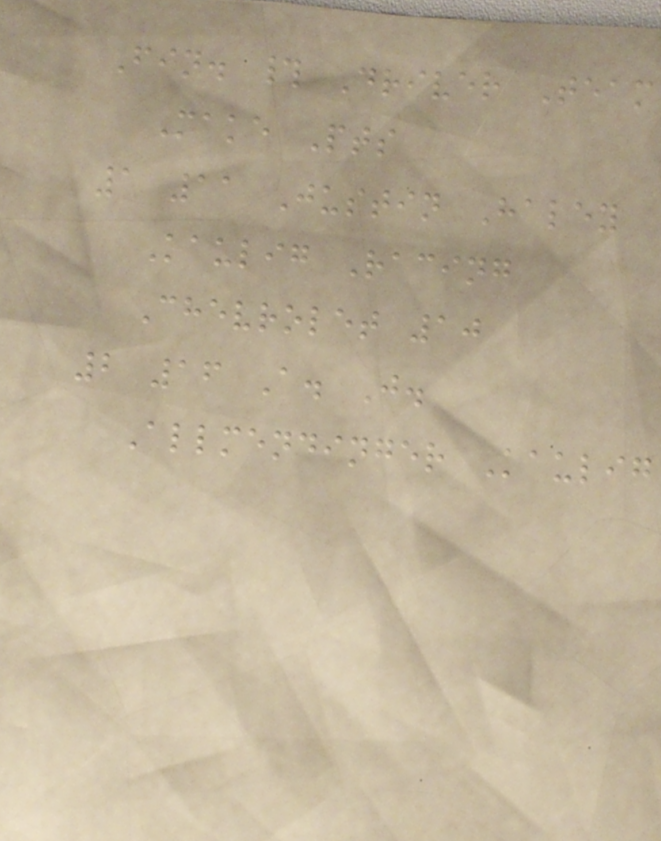Fin. # Driver Team
Make Pts
1 11 Justin Haley
Kaulig Racing
Chevrolet 10
2 16 A. J.
Allmendinger Kaulig
